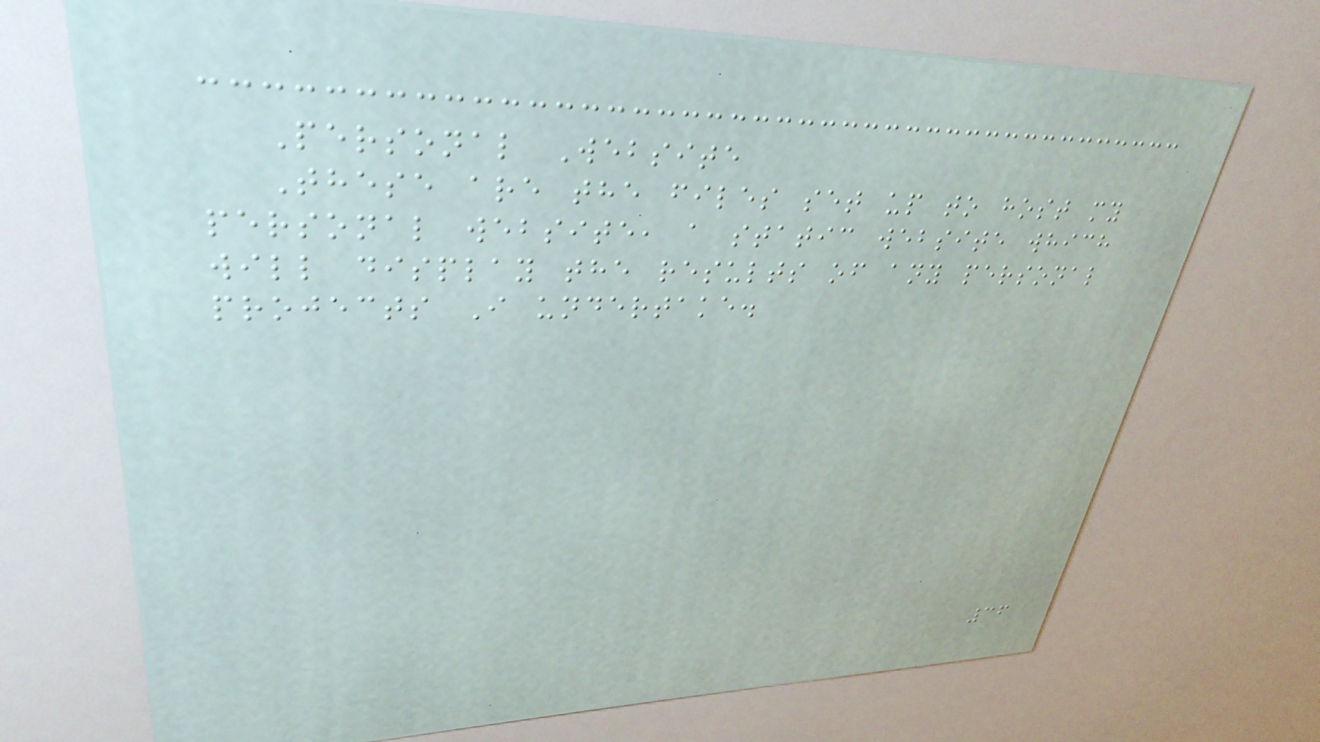Personal Website
These are the files set up to host my
personal website, a static website which
will display the results of any personal
projects I undertake.
36
